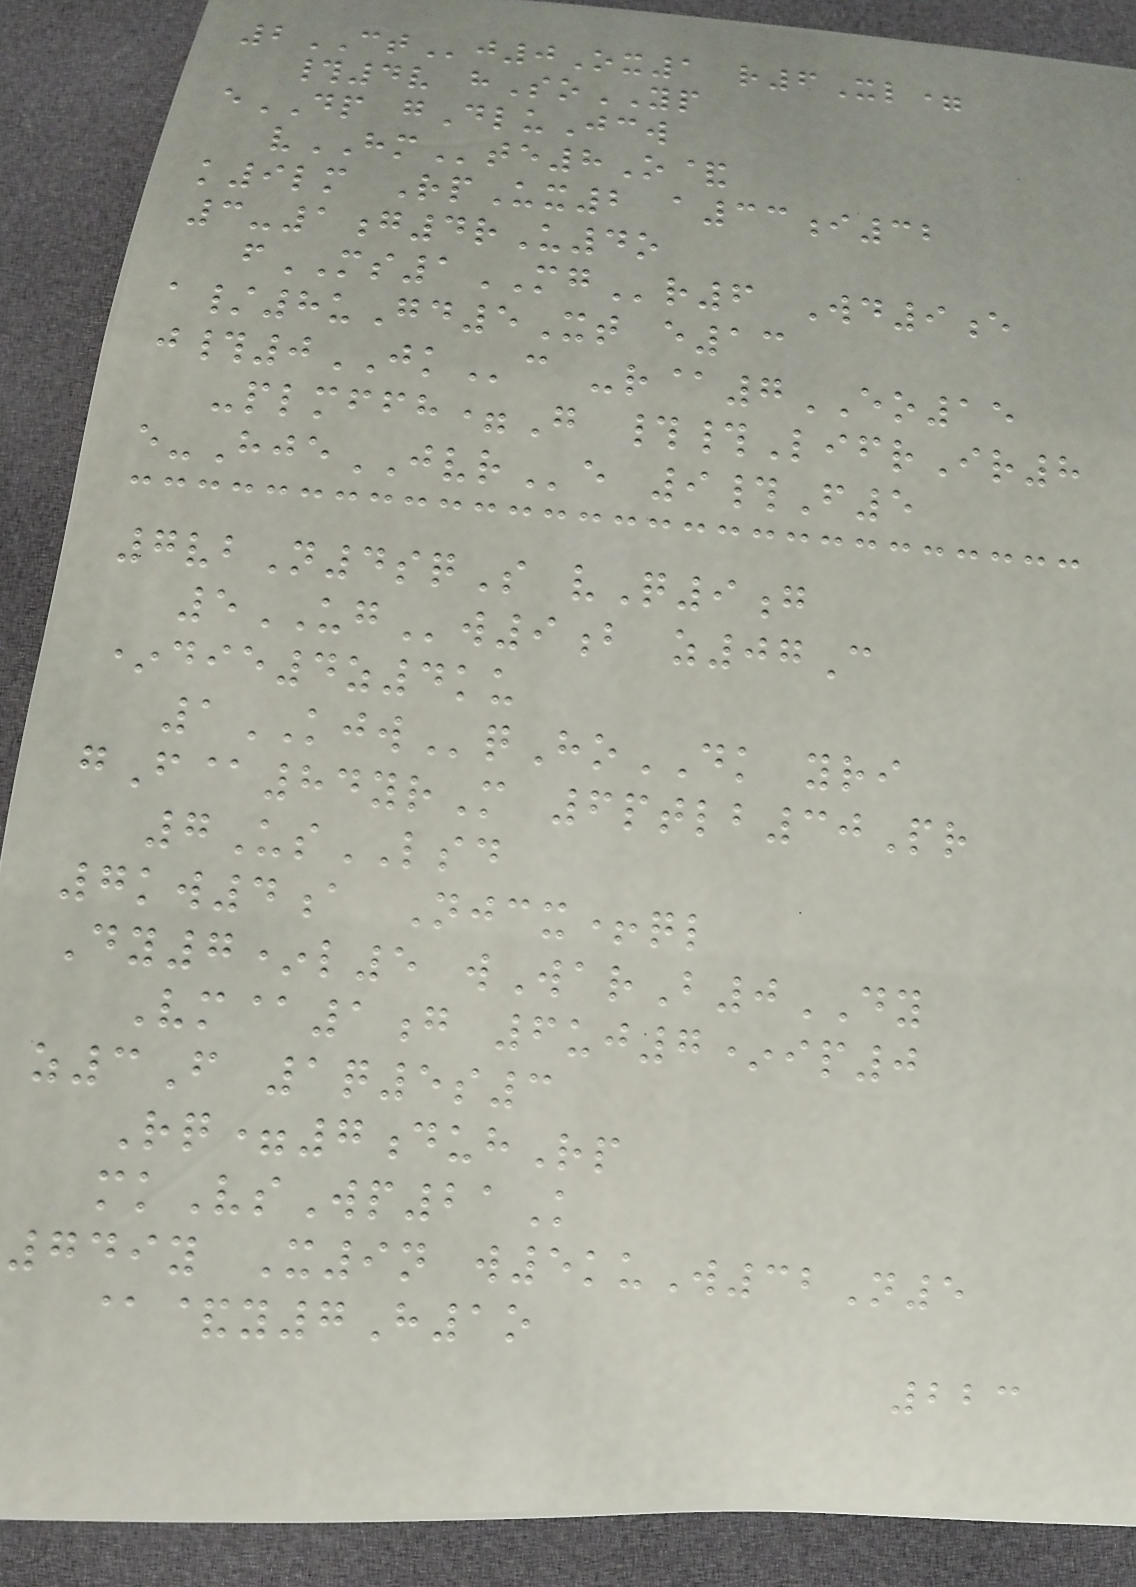2CTj0Ox1 r6Xl=
#4v hSoYP
eDP gDluJcw
vHMte8O&
k9lm RpUx2 a33i32
3-1g4rU4o
fMS1MGr6 Wd9e
a/8uGd5Xt e13
j#0JKc -r@7EO15
-plmffh=G ##LifrIr8
e-HjeJVRe 9#F5
7vbN4sqS vQ9g
5UGw9b z07C
*die4z4ku
1KJWqHoDK yri
gF@84yrM 6ptlb30Pr
7UsLSD
7kw4a Njcx+ql
Dy7*l5 wWarB0DY
Vm@1g 6uj7*ip0
z3F 1q5s3
Rq=7duhRp
mkVsWp21K
749y X9n w5kuW32N5
@&y7H1o
223
